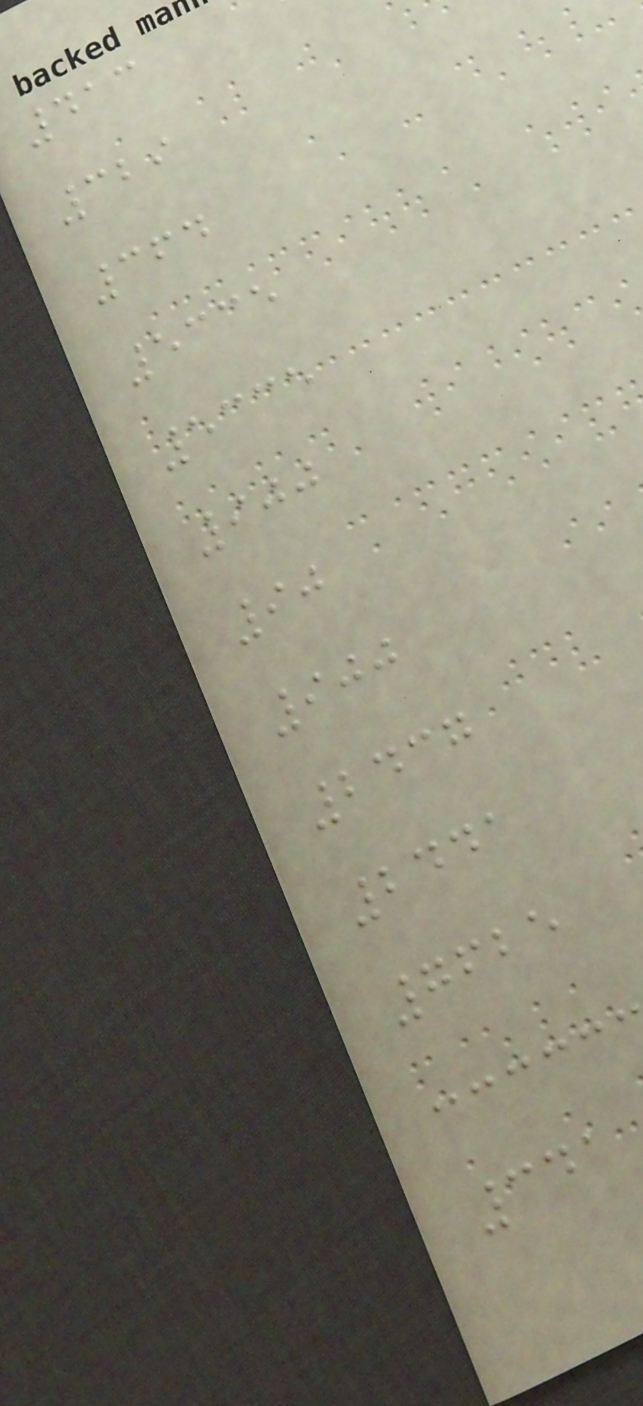413
329
364
5335
5335
900
90
900
2437
2441
7625
341
